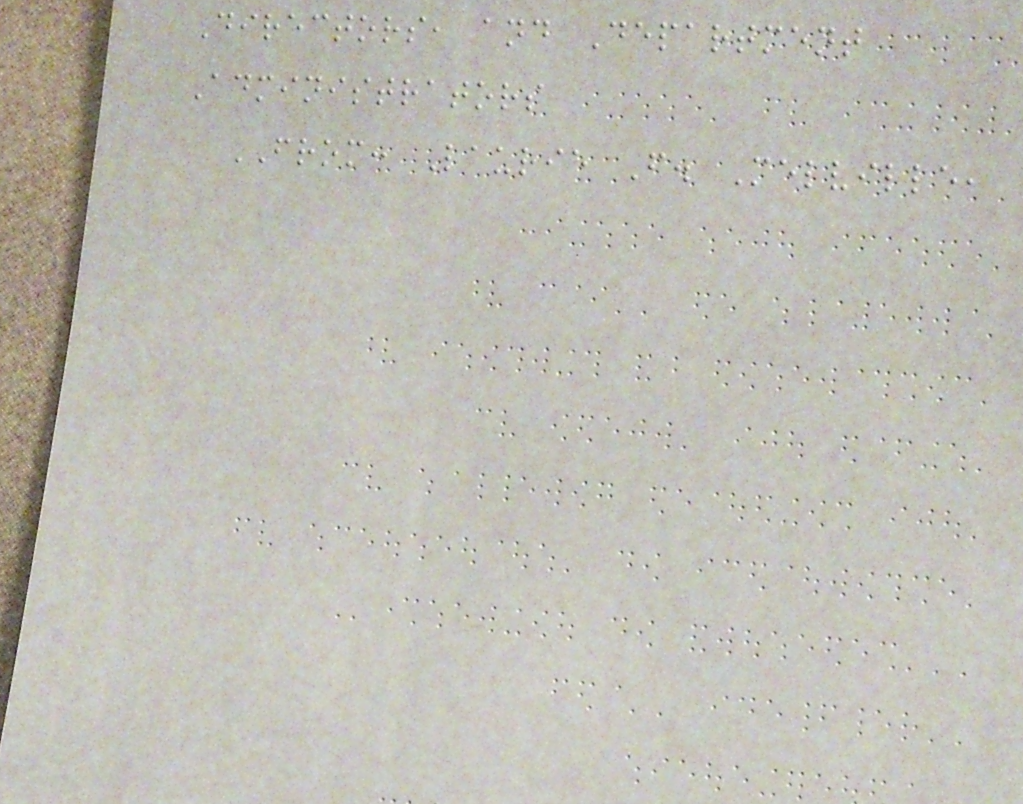Directors, and Department
Administrators
FROM: Laurie F. Melville,
